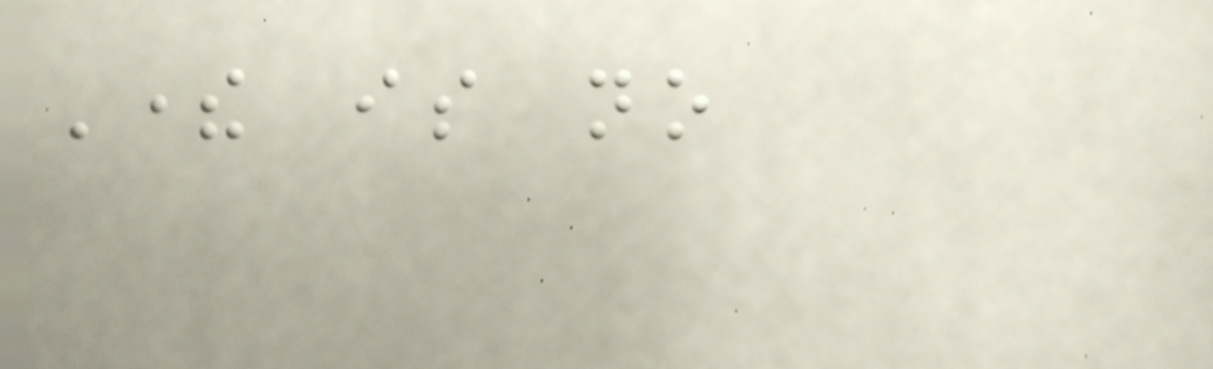There is no
